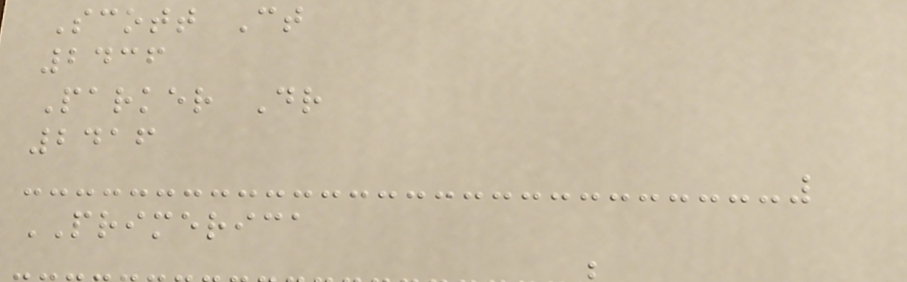Scott Ct
2436
Parker Dr
2416
PRIMERICA
